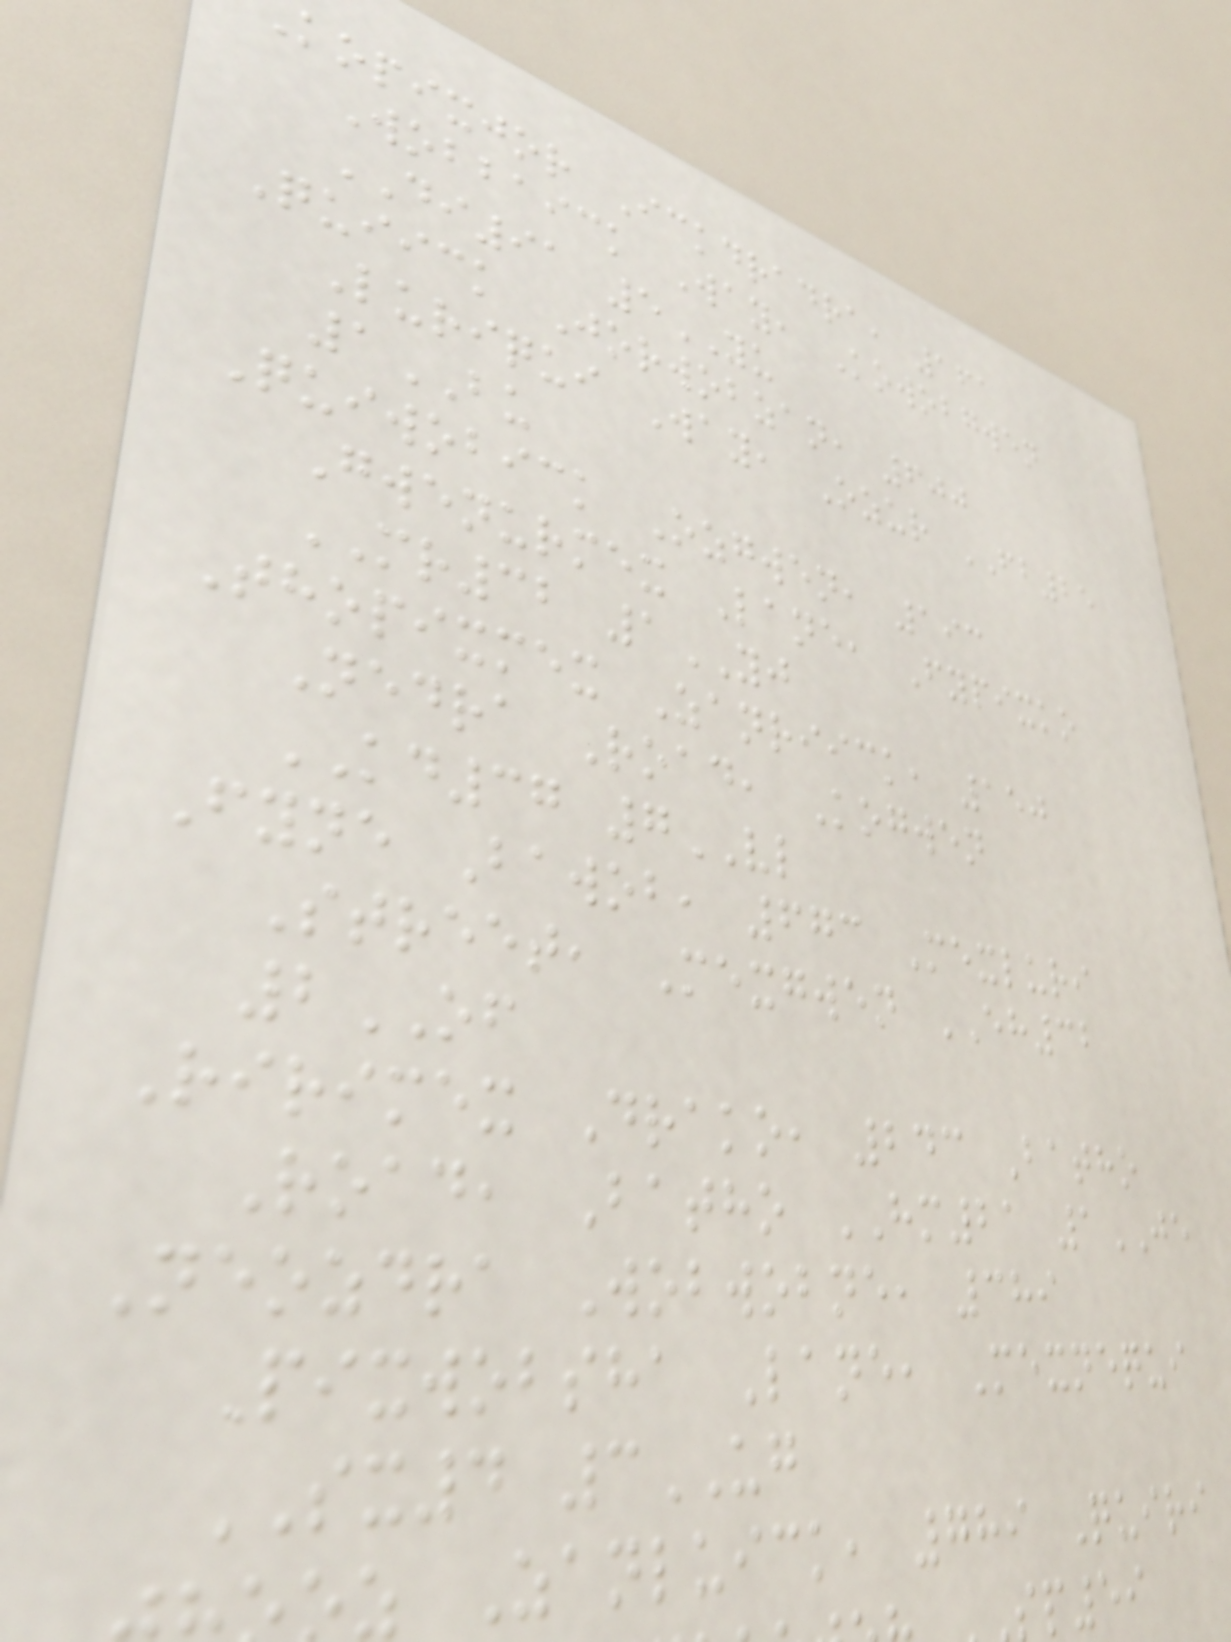kopixjor Ickdradra, 161
Wobbaick Way, Kowobgwen
DI91 5YU
Quiick Jorwobzan, 600
Luriqui Way, Ozur FB25
1BU
Quiwobick Ozgwen, 193
Gwenurmex Lane, Fypixko
MR32 1YJ
Thopixmex Zanriick, 150
Nedra Road, Kogwen
KD37 7VL
Fyne Bawob, 673 Mexluri
Street, Mexgwen EH32
2OF
Ririmex Drako, 243 Batho
Road, Batho HM21 1JE
Neozdra Wobwobne, 389
Pixwobsha Lane, Mexnequi
SX4 3UG
z Zanluick, 789 Quiri
